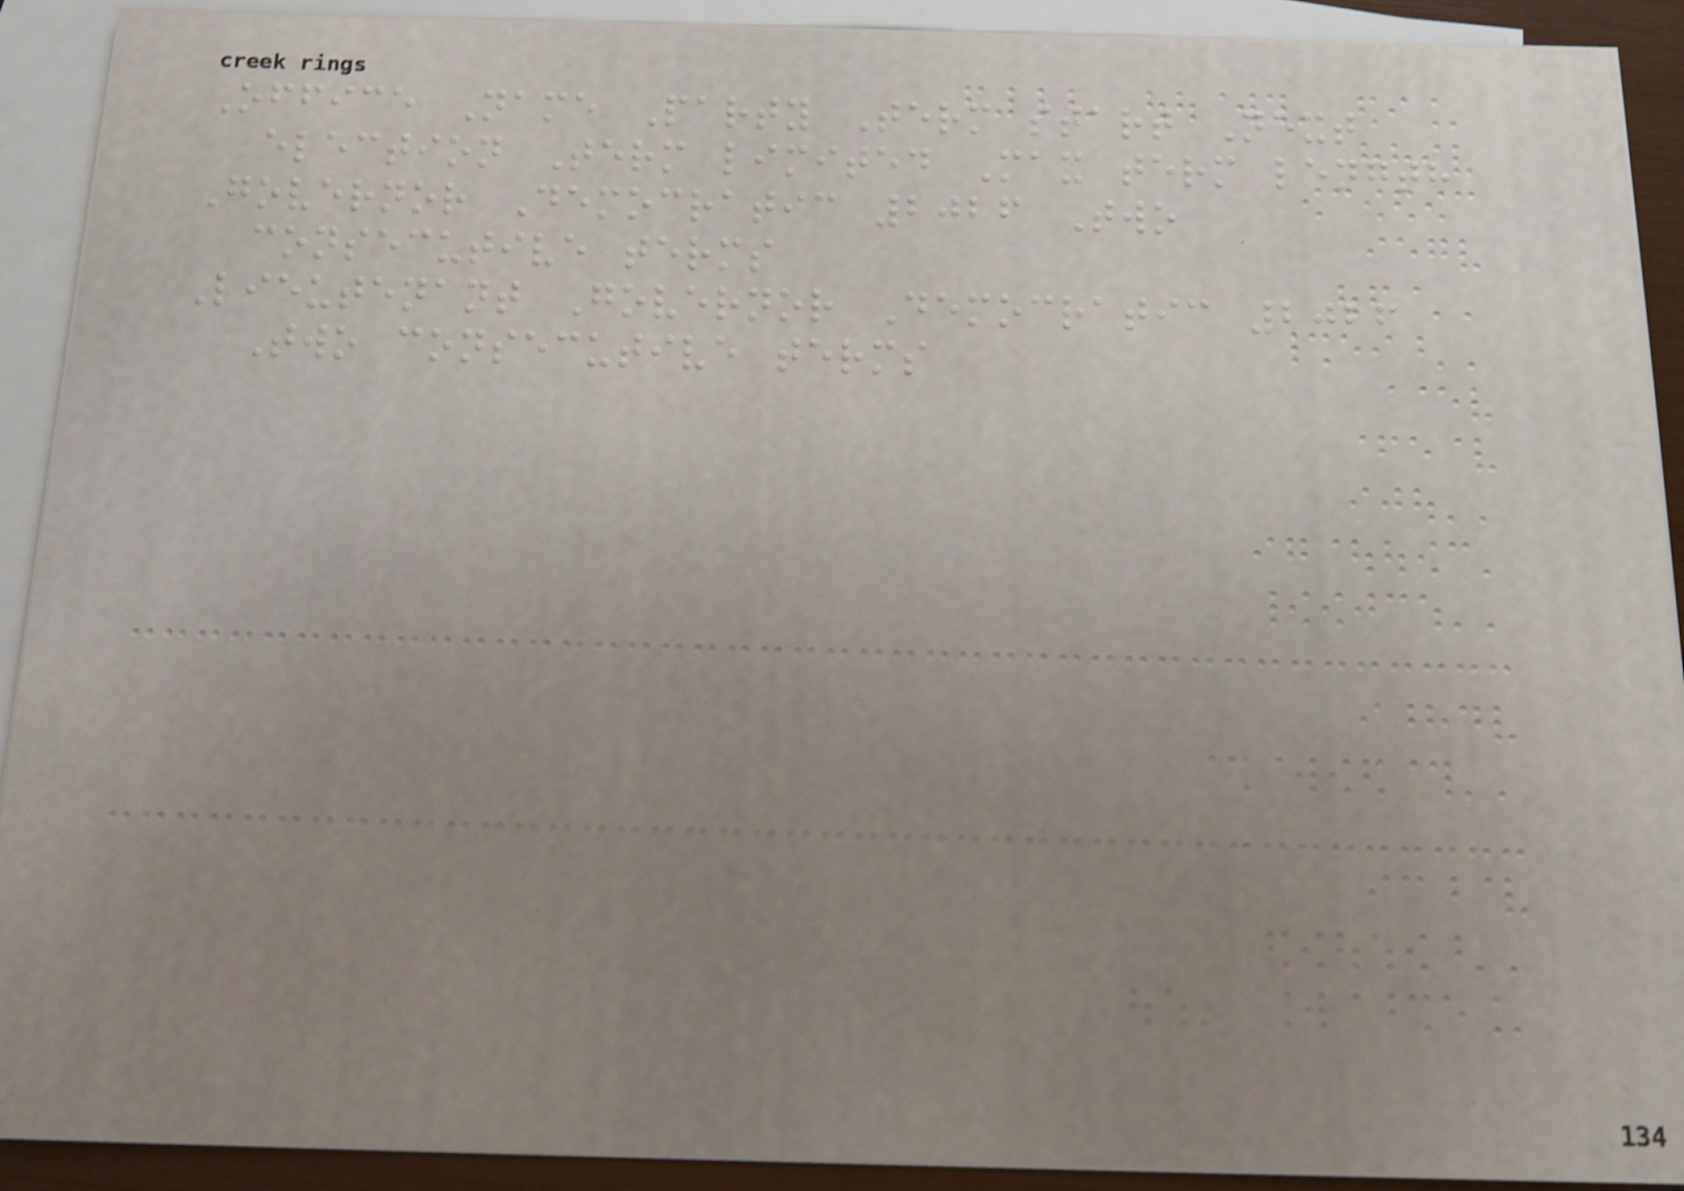Office Name Party Term start Next
election Term limited Max term length
Governor Democratic 2026 Two
consecutive terms
Lieutenant Governor Democratic 2026
Two consecutive terms
